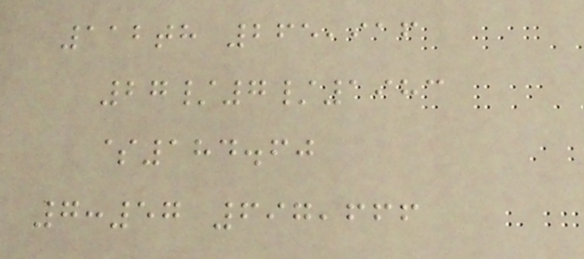112th 265,916
27/7/1983
$184.60
7:57 697,666
